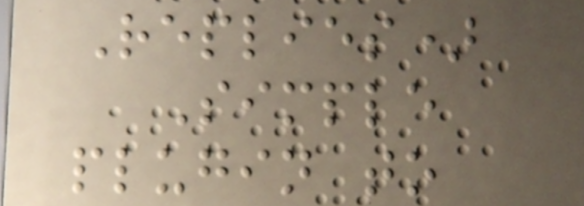Replies)
Simple
plugin to
